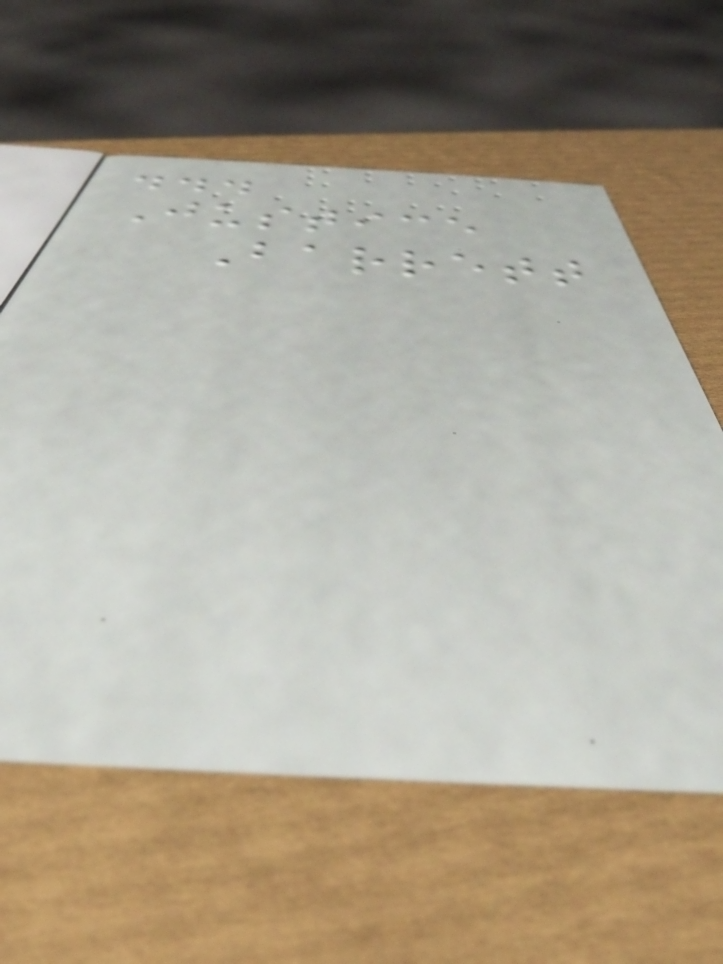...
Justice
Barrett
